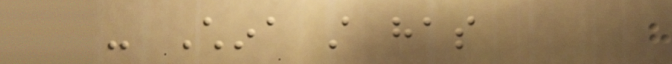- China still has
